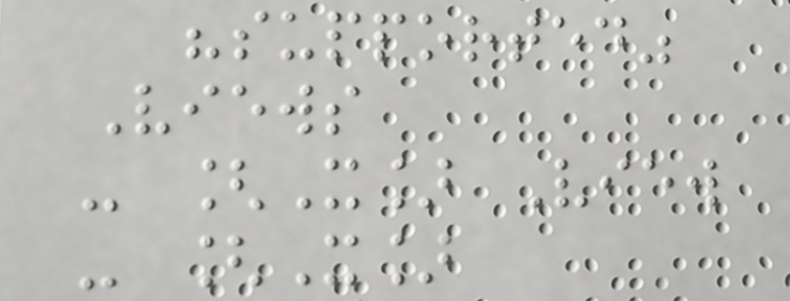"supported"
Views
- [X] View
- [X]
